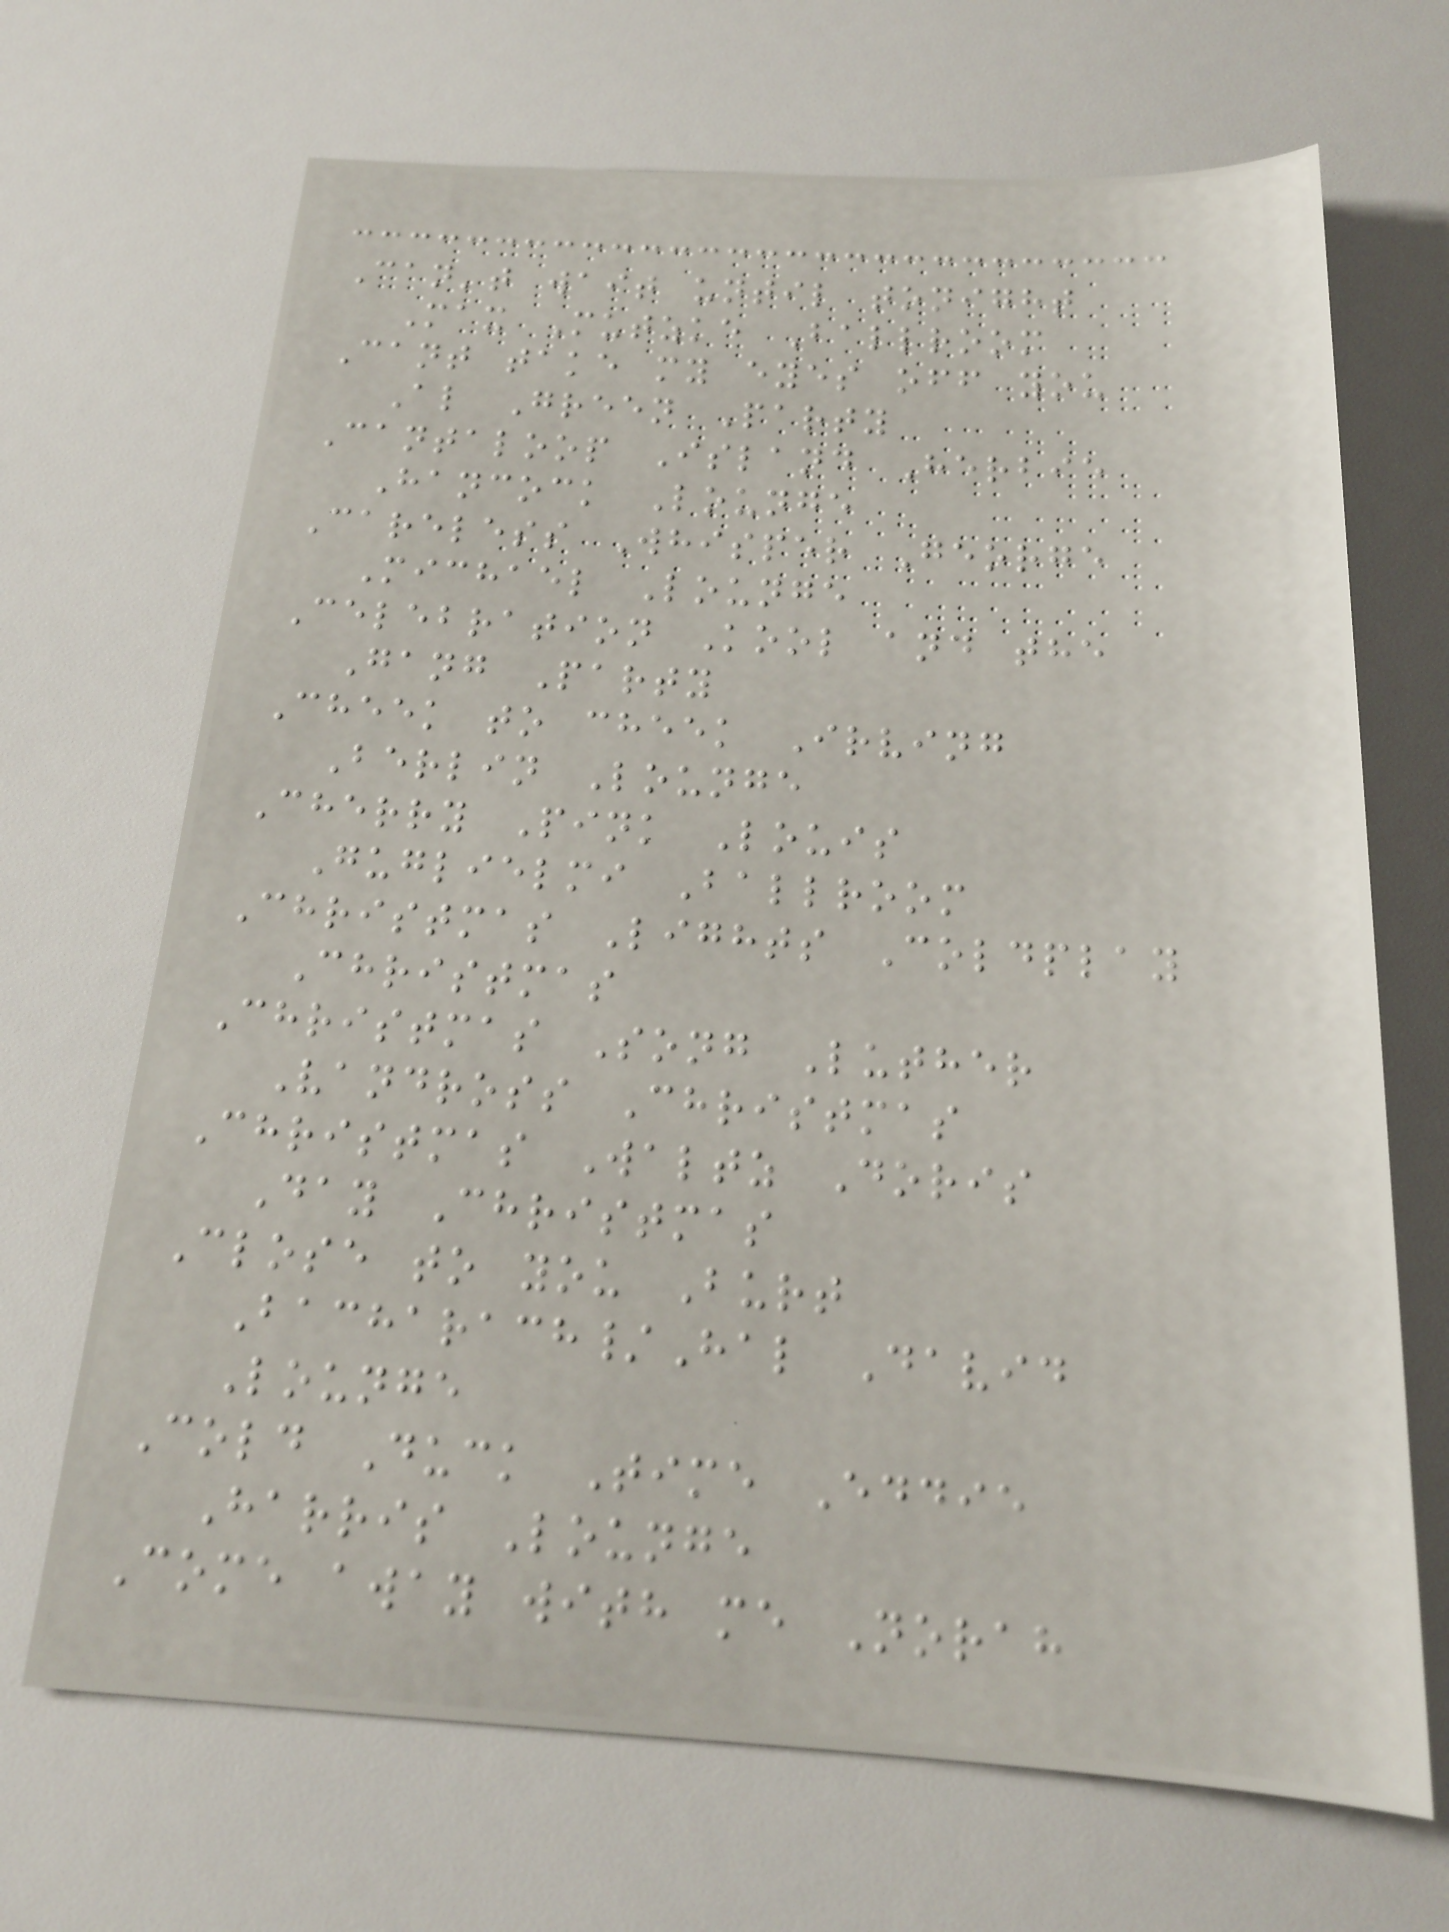Can't wait until tonight
Max Mutzke Ballroom
Cant take my eyes off you
Al Green Party
Cantaloop Island Herbie
Hancock Lounge
Careless Whisper George
Michael Lounge
Celebration Kool and the
Gang Party
Cheek to cheek Irving
Berlin Lounge
Cherry Pink Louis
Guglielmi Ballroom
Christmas Lights Coldplay
Christmas
Christmas Song Luther
Vandross Christmas
Christmas Waltz Doris
Day Christmas
Close to you Burt
Bacharach/Hal David
Lounge
Cold Duck Time Eddie
Harris Lounge
Come away with me Norah
